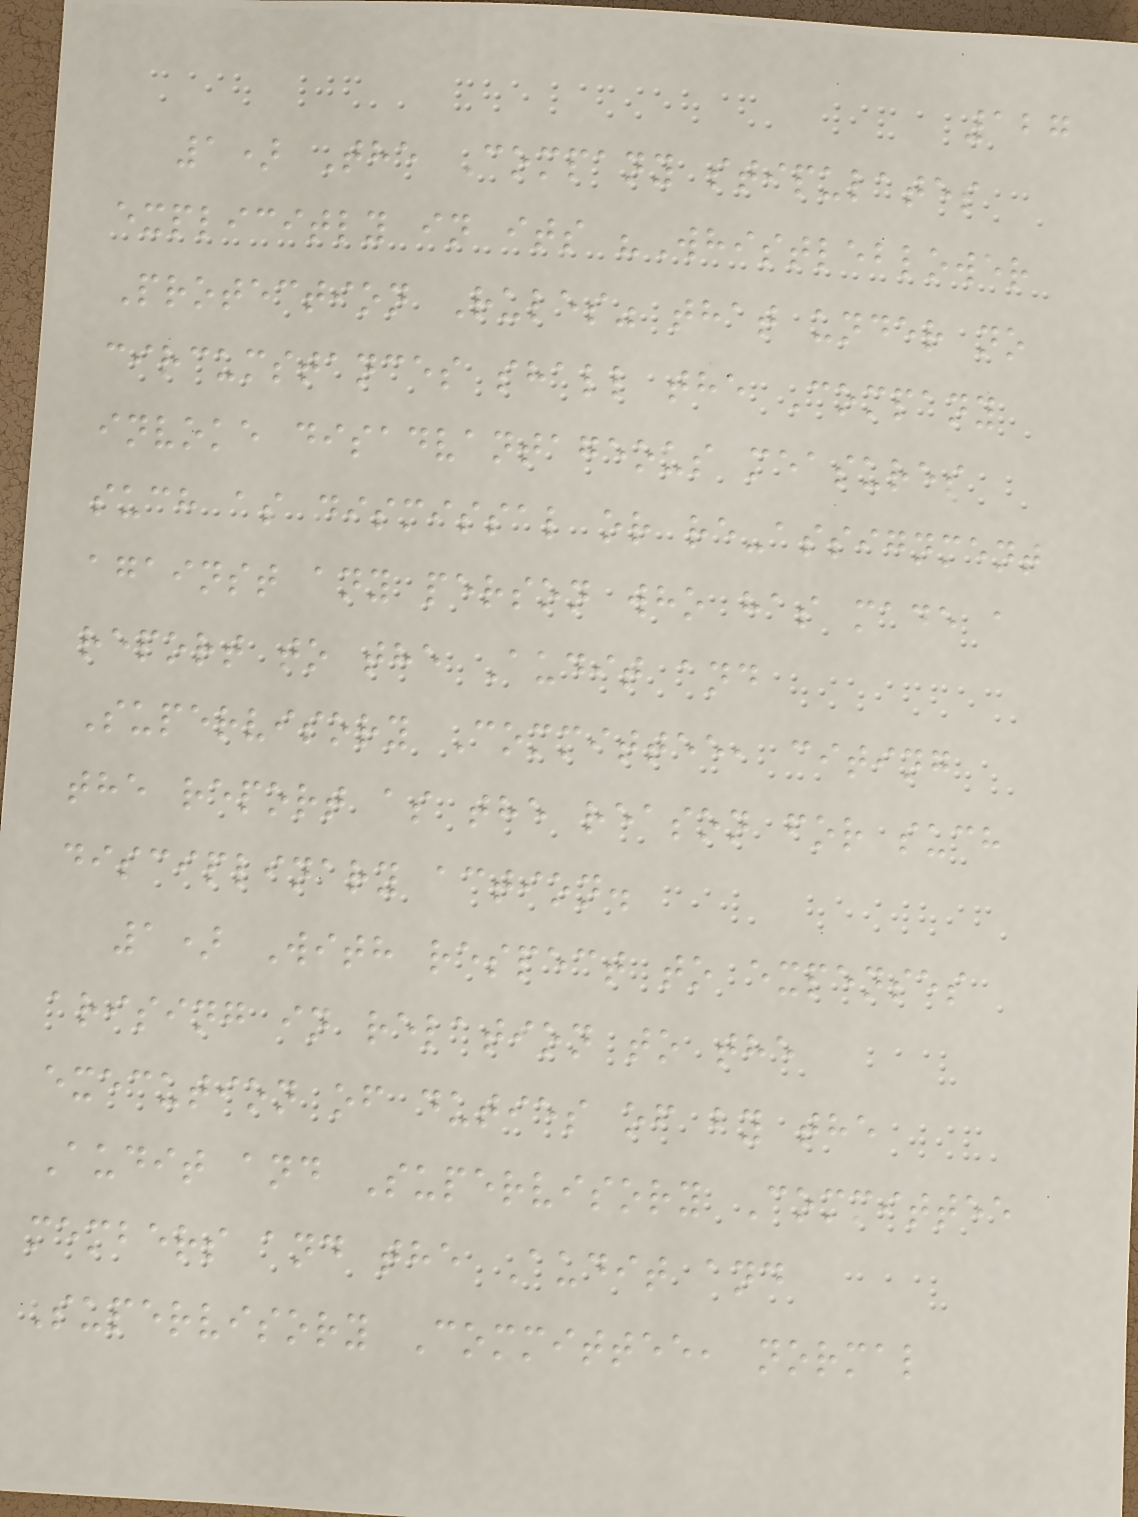127
1) The Company stipulates
explicitly in its "Whistleblower
Protection Rules" that under no
circumstances shall the Company
invoke disadvantageous measures
such as dismissal or re-assignment
against any person who has made a
report to the Audit and
Supervisory Committee, citing
the report as the reason for such
disciplinary action.
1) With respect to expenses
arising in relation to the
execution of duties of by the
Audit and Supervisory Committee
members and the Audit and
Supervisory Committee, normal
